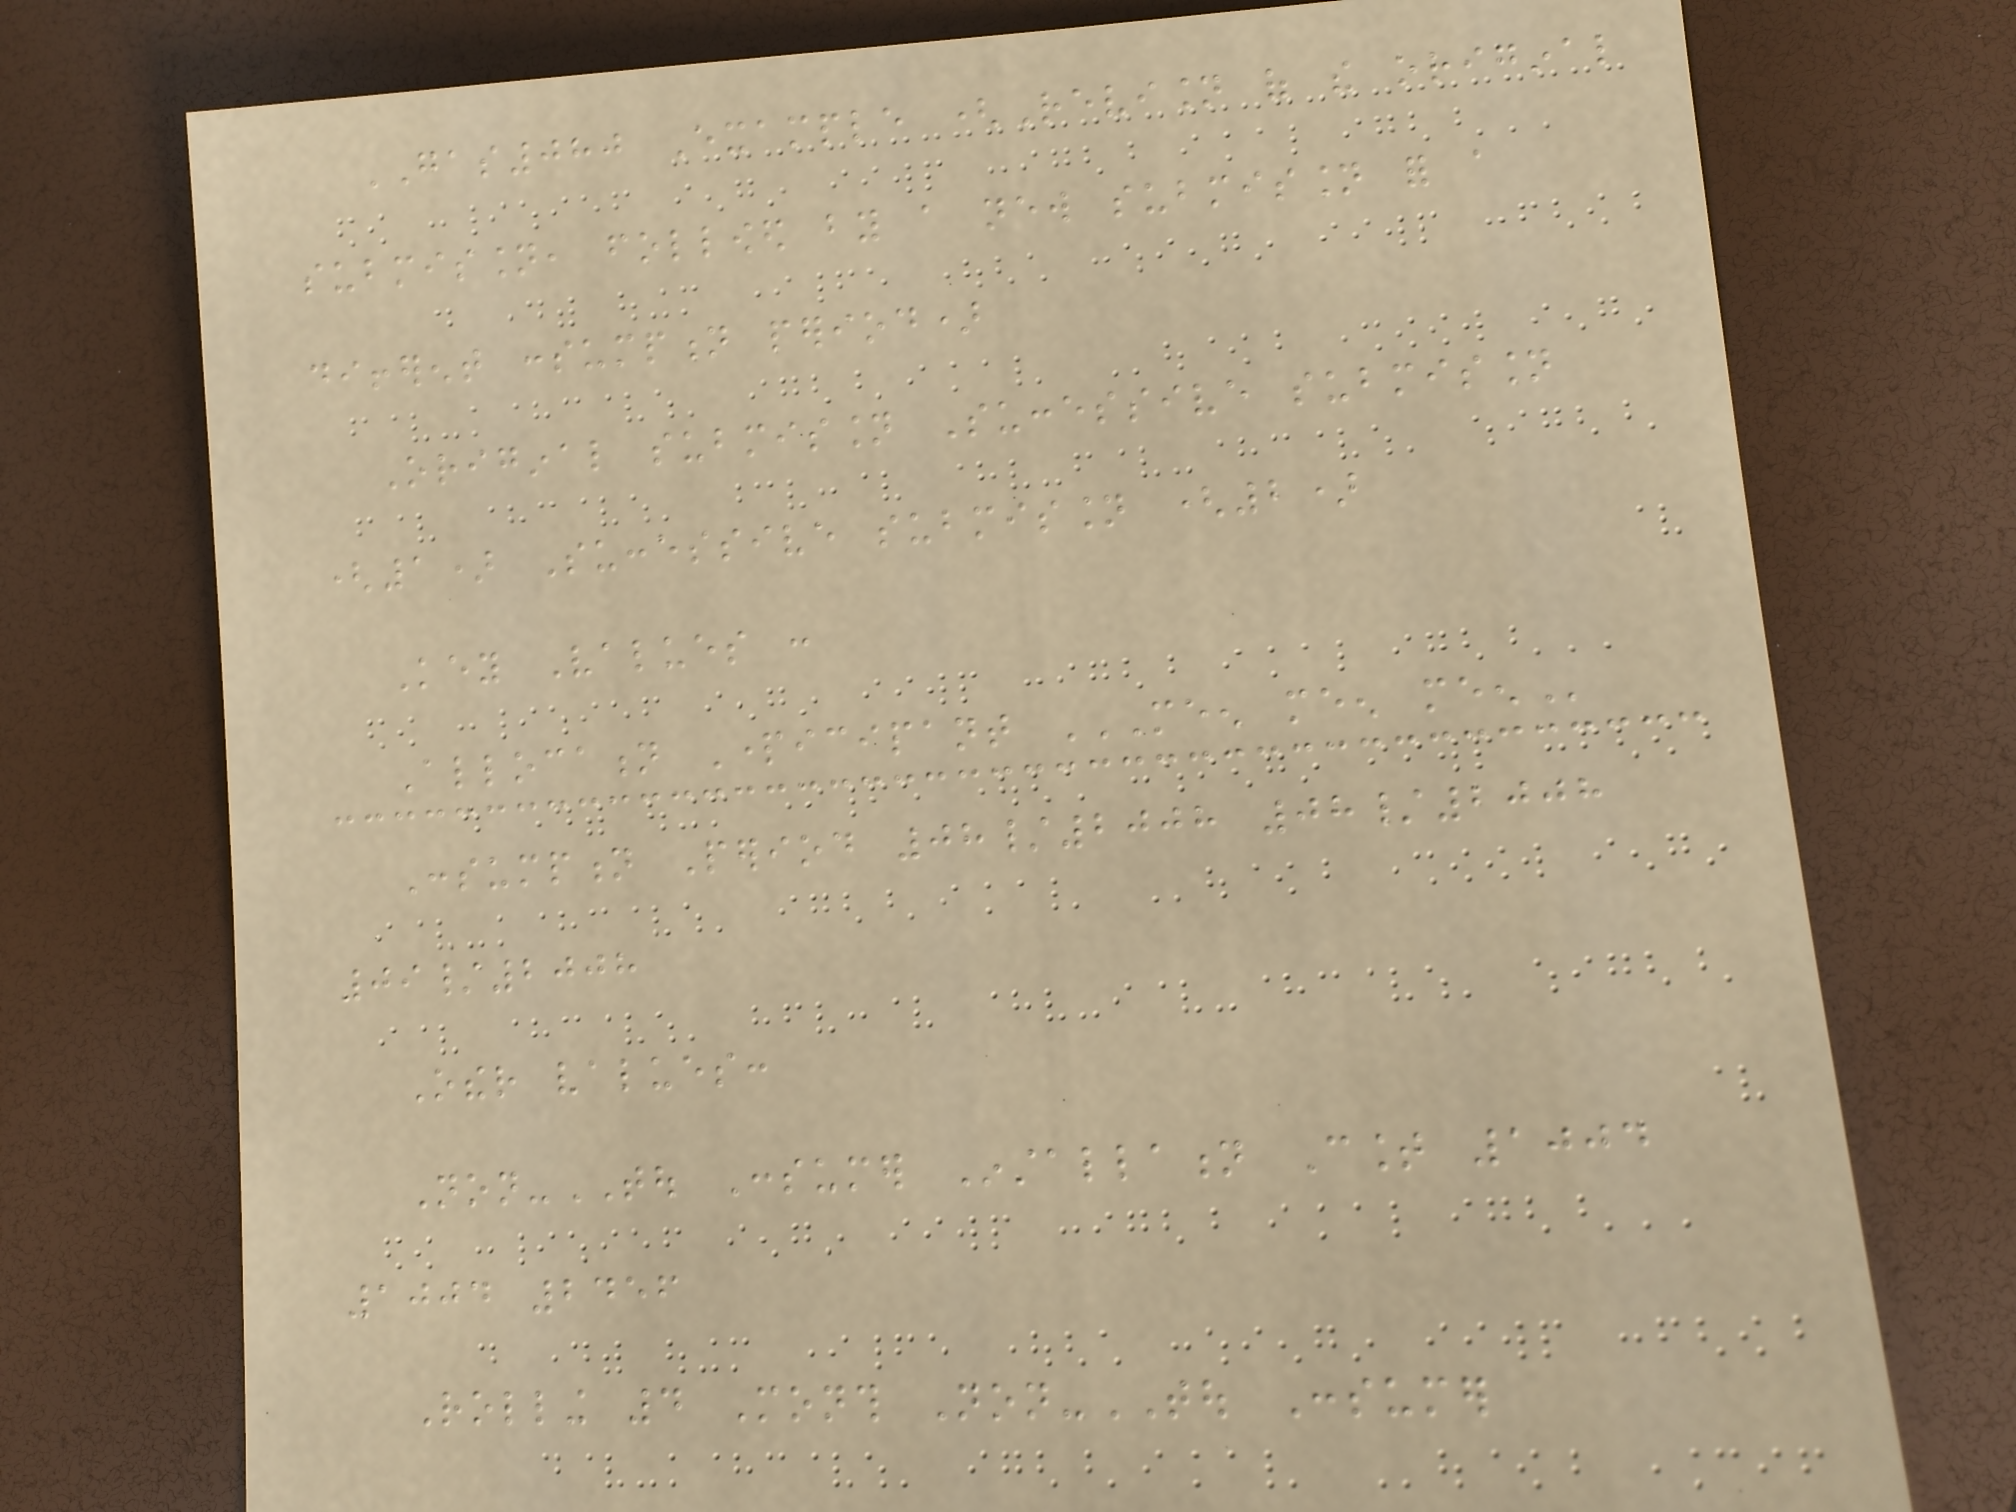GAS080 Example (Revision of the original
submission, followed by a new submission for a
different consumption period)
Original submission Successive submission
(1) Successive submission (2)
Key Values :
Allocation Participant MEEN MEEN MEEN
Consumption Period 08/2008 08/2008
09/2008
Other values:
Non-TOU Consumer Installation Count 1004
1004 2456
Rolling 4 Month Non-TOU Consumer
